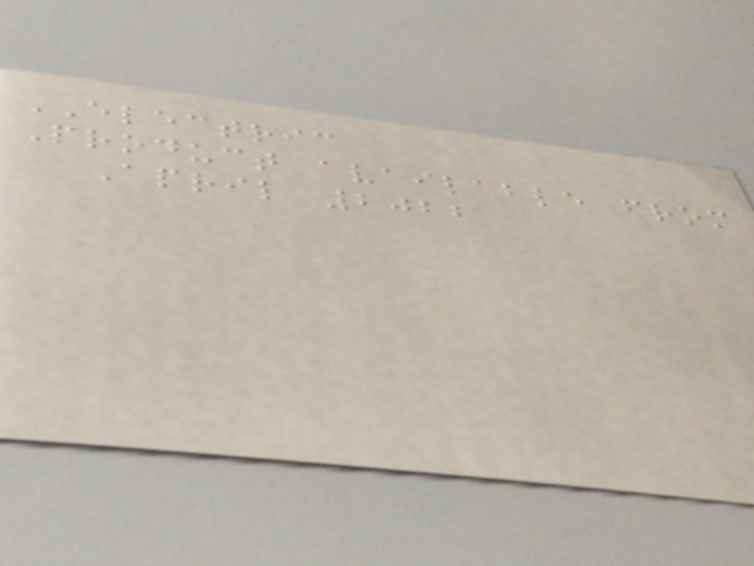ELECTRIC
Product available from
April 2022
